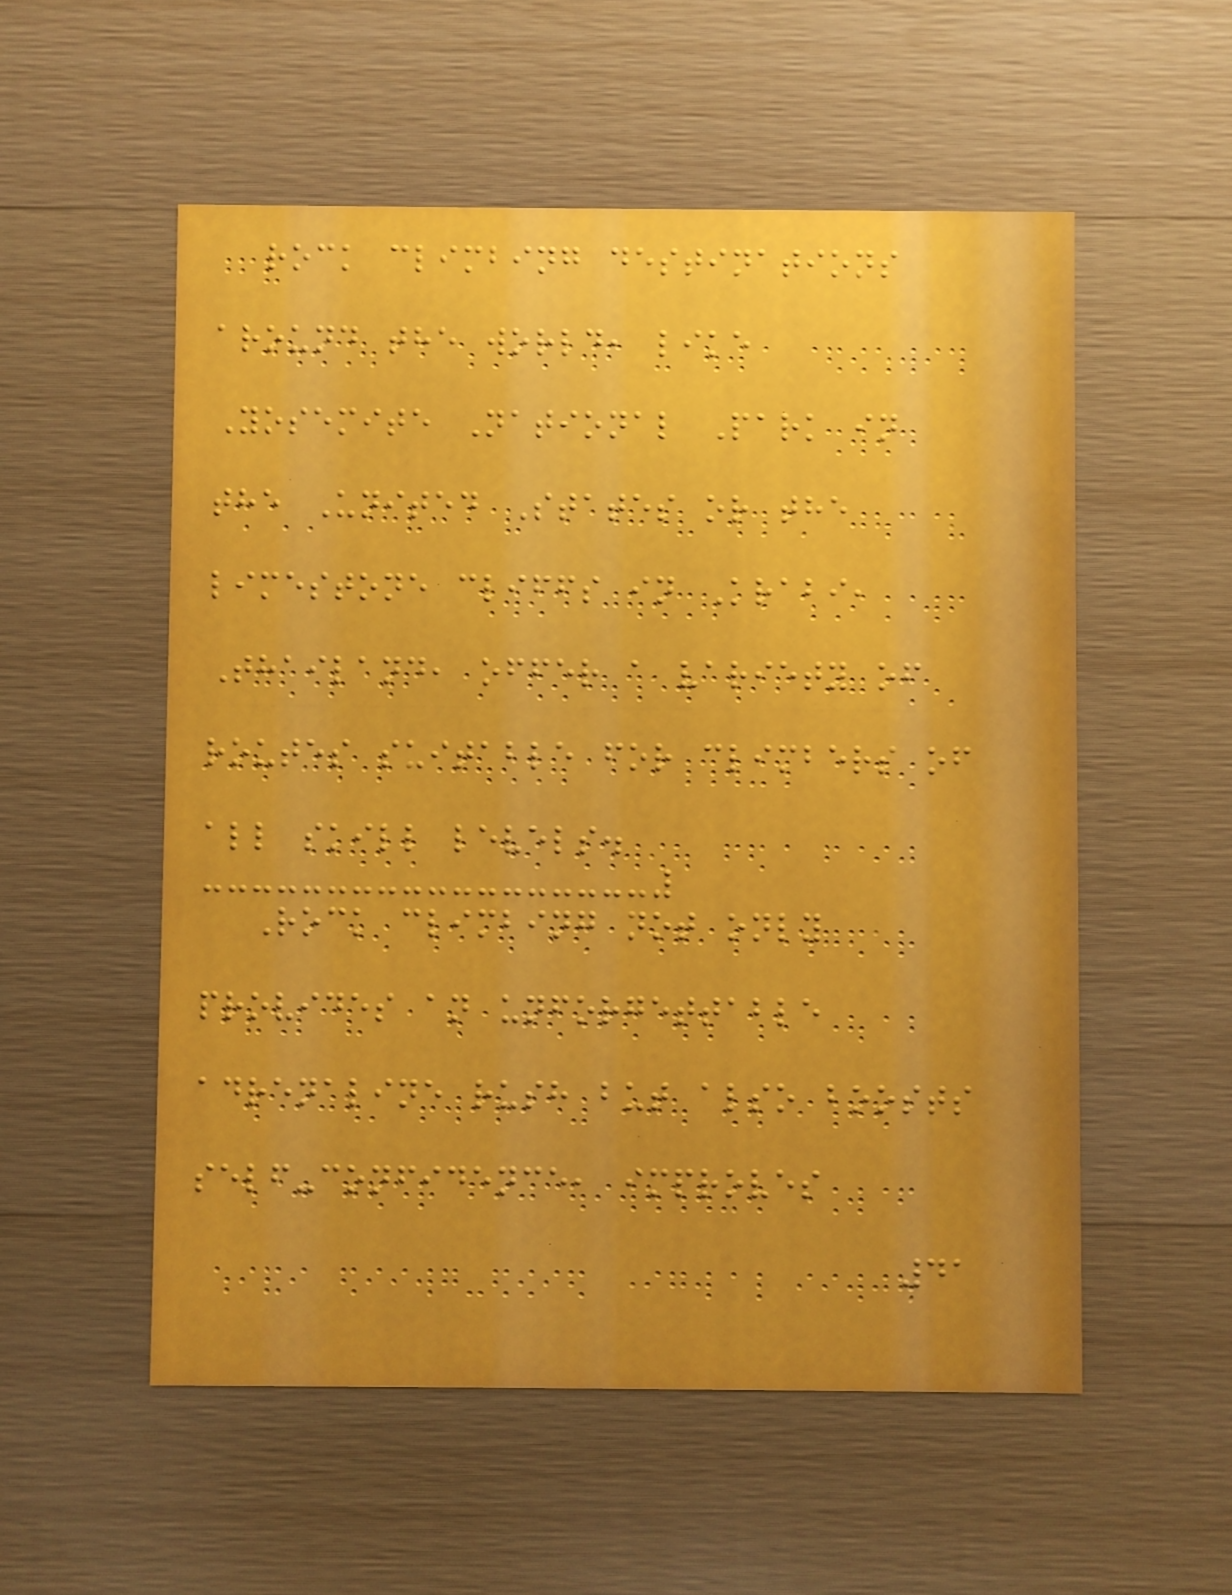rock climbing destinations
around the world, like
Yosemite National Park in
the United States or the
limestone cliffs in Krabi,
Thailand, offer a variety of
routes suitable for climbers of
all skill levels.
Rock climbing not only
provides an unforgettable
adrenaline rush but also boosts
self-confidence, improves
41
